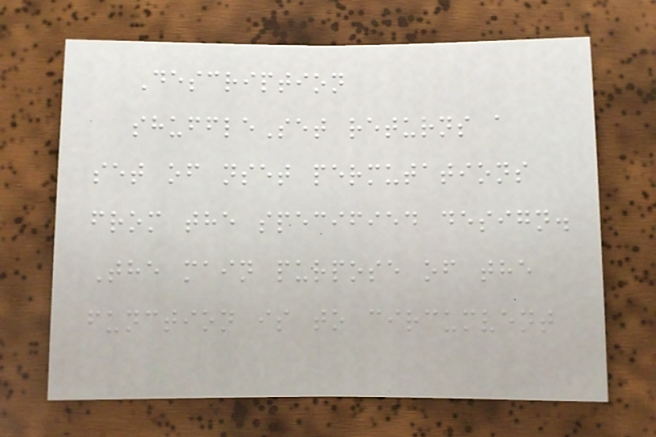Description
shuffleSet returns a
set of nset permutations
from the specified design.
The main purpose of the
function is to circumvent
